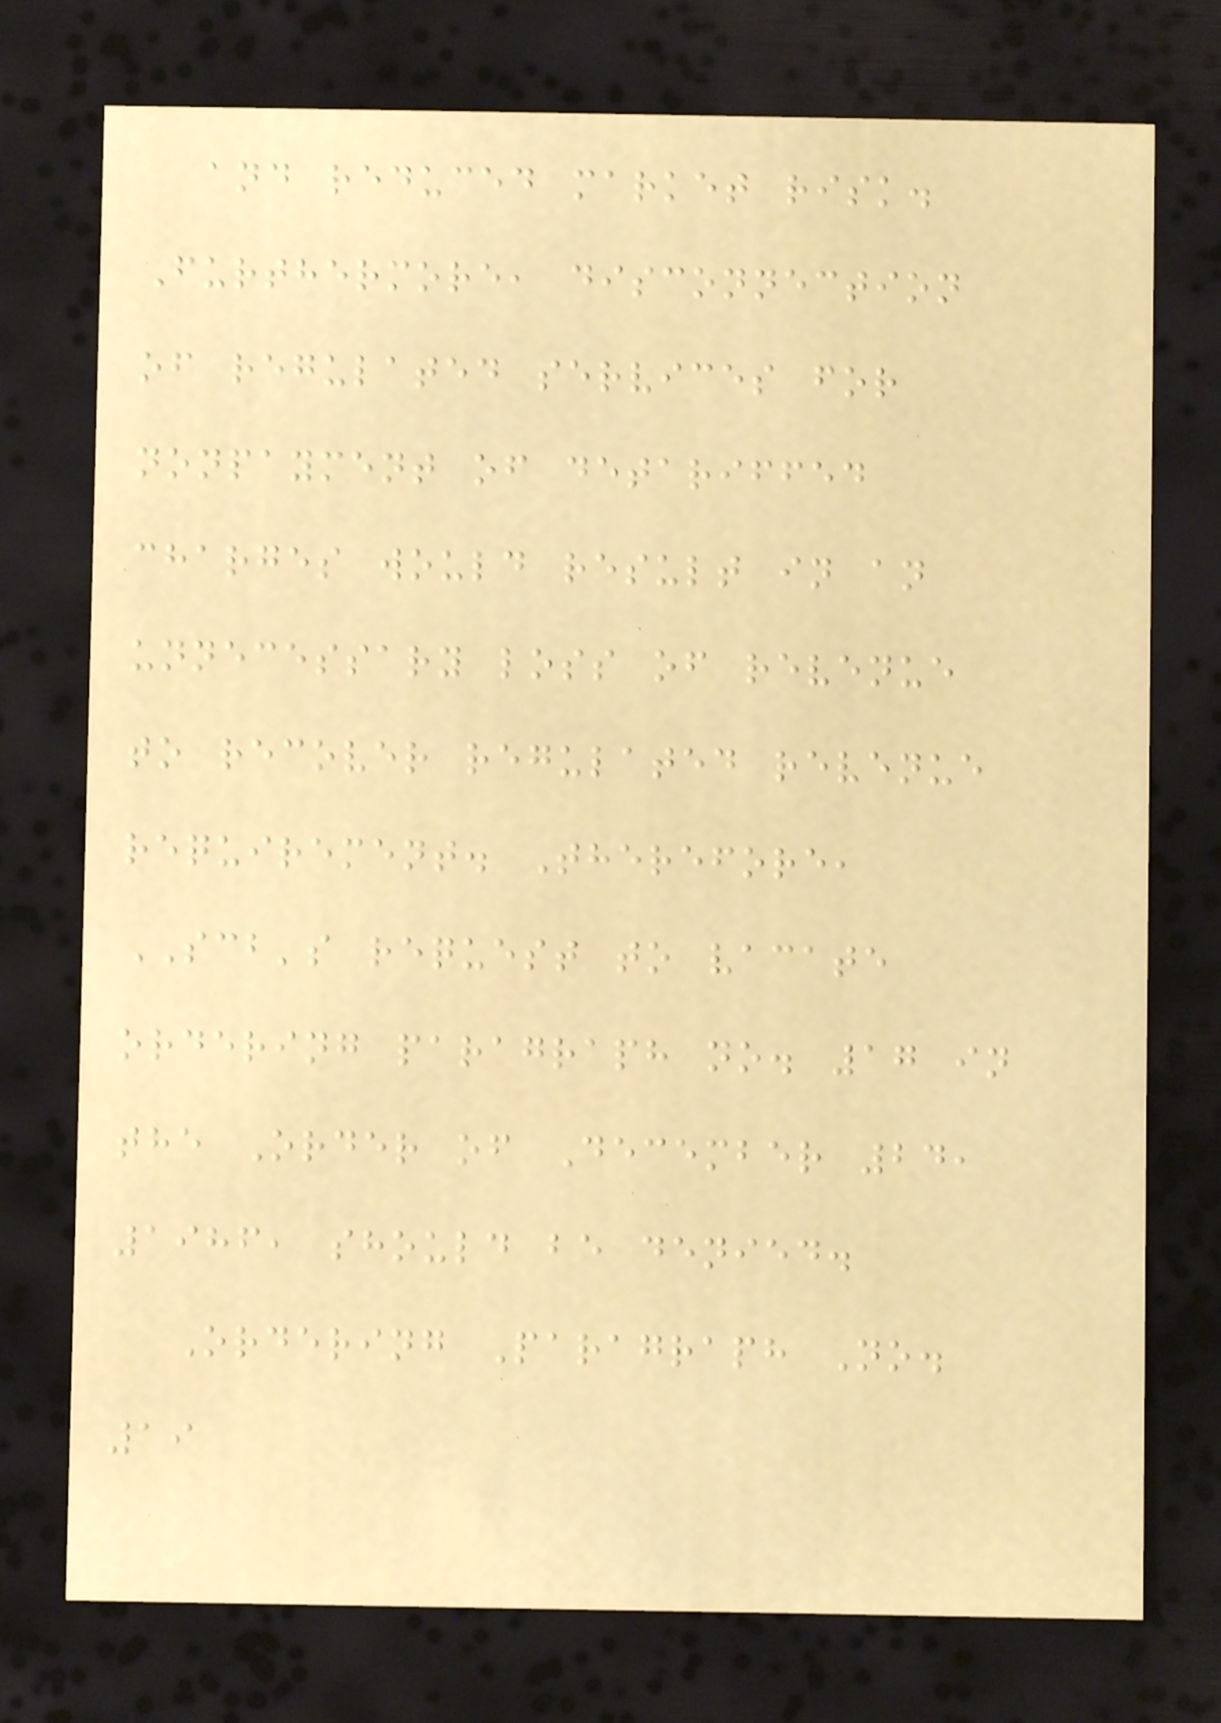and reduced market risk.
Furthermore, disconnection
of regulated services for
nonpayment of detariffed
charges would result in an
unnecessary loss of revenue
to recover regulated revenue
requirement. Therefore,
SCB's request to vacate
ordering paragraph no. 17 in
the Order of December 24,
1986, should be denied.
Ordering Paragraph No.
19
